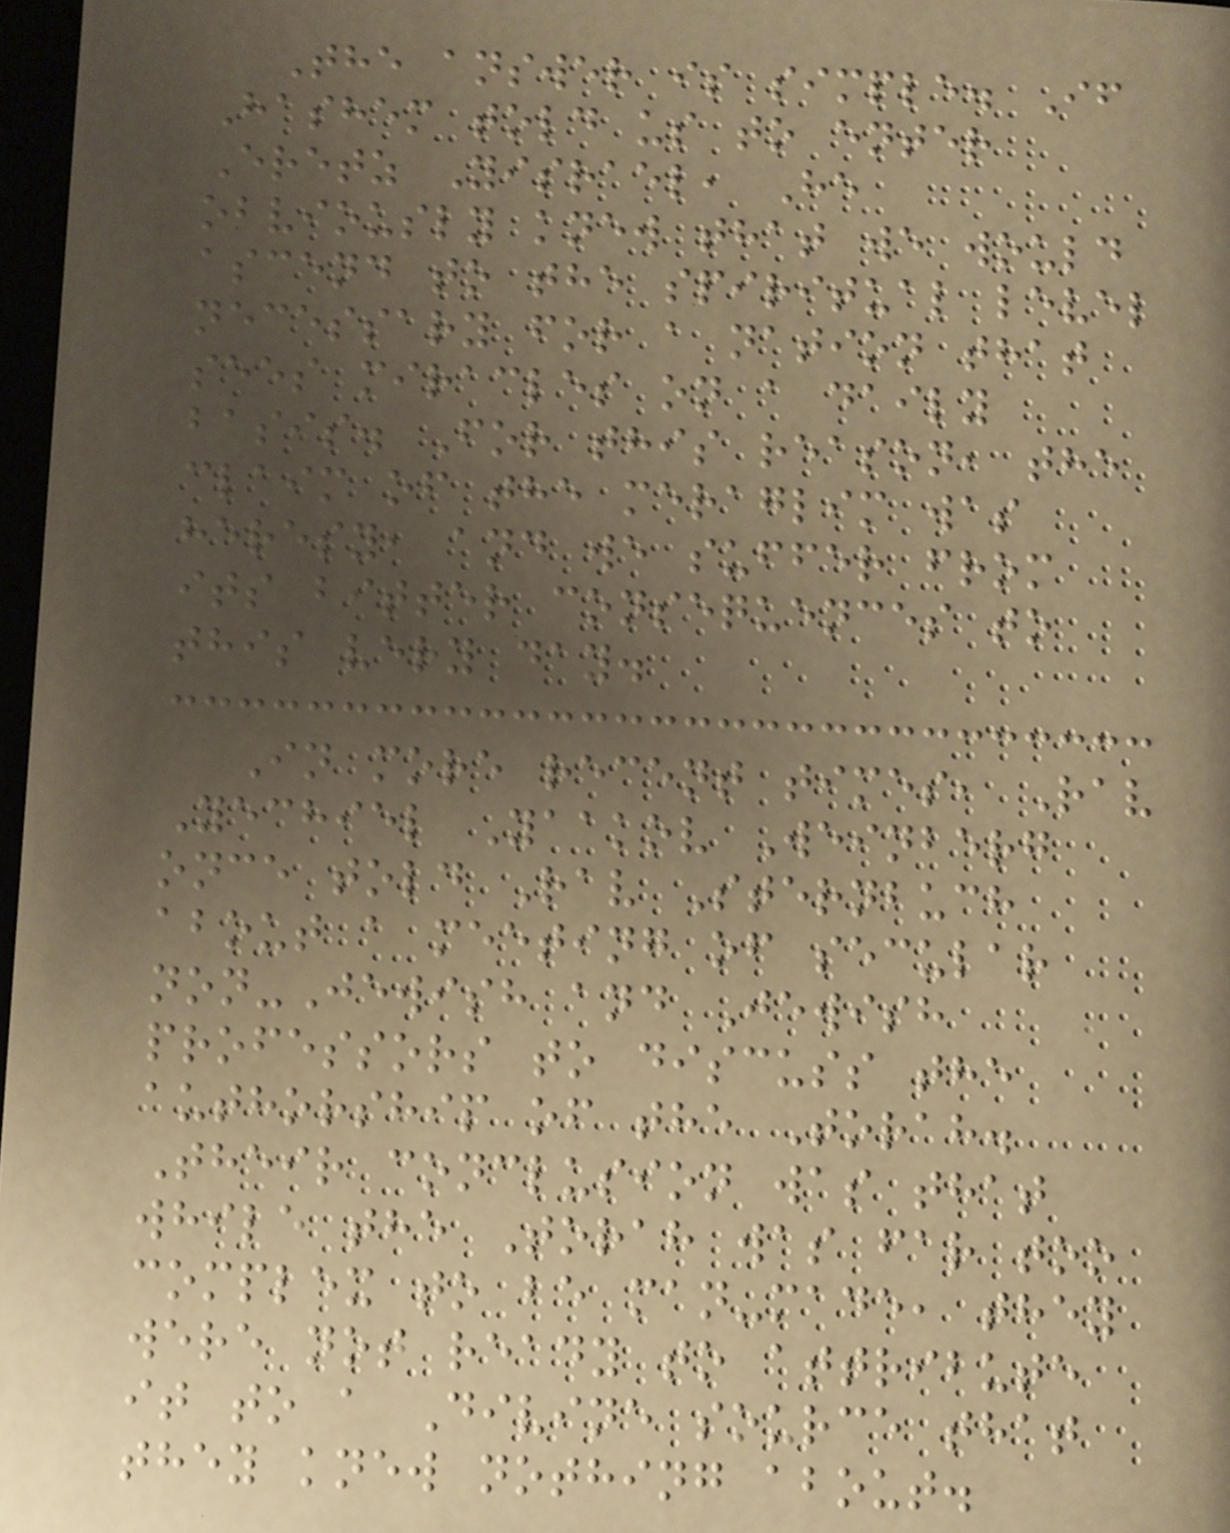The answer is simple. If
Hashem told us to enter
Eretz Yisrael, He
obviously knew that we would
ascend to the spiritual level
necessary for a nation that
sees miracles on a daily
basis. For this reason, the
claim of the meraglim was
heresy, and we suffer from
its bitter consequences to
this very day.
In more recent times, Rav
Yechiel Yaakov Weinberg
once told Rav Sternbuch
about a meeting of secular
non-Jewish and Jewish
professors to discuss the
authorship of the Torah.
Their conclusion was that
while the Torah was far too
complex to be man-made, they
were not ready to attribute
it to a Divine source that
they knew nothing about.
